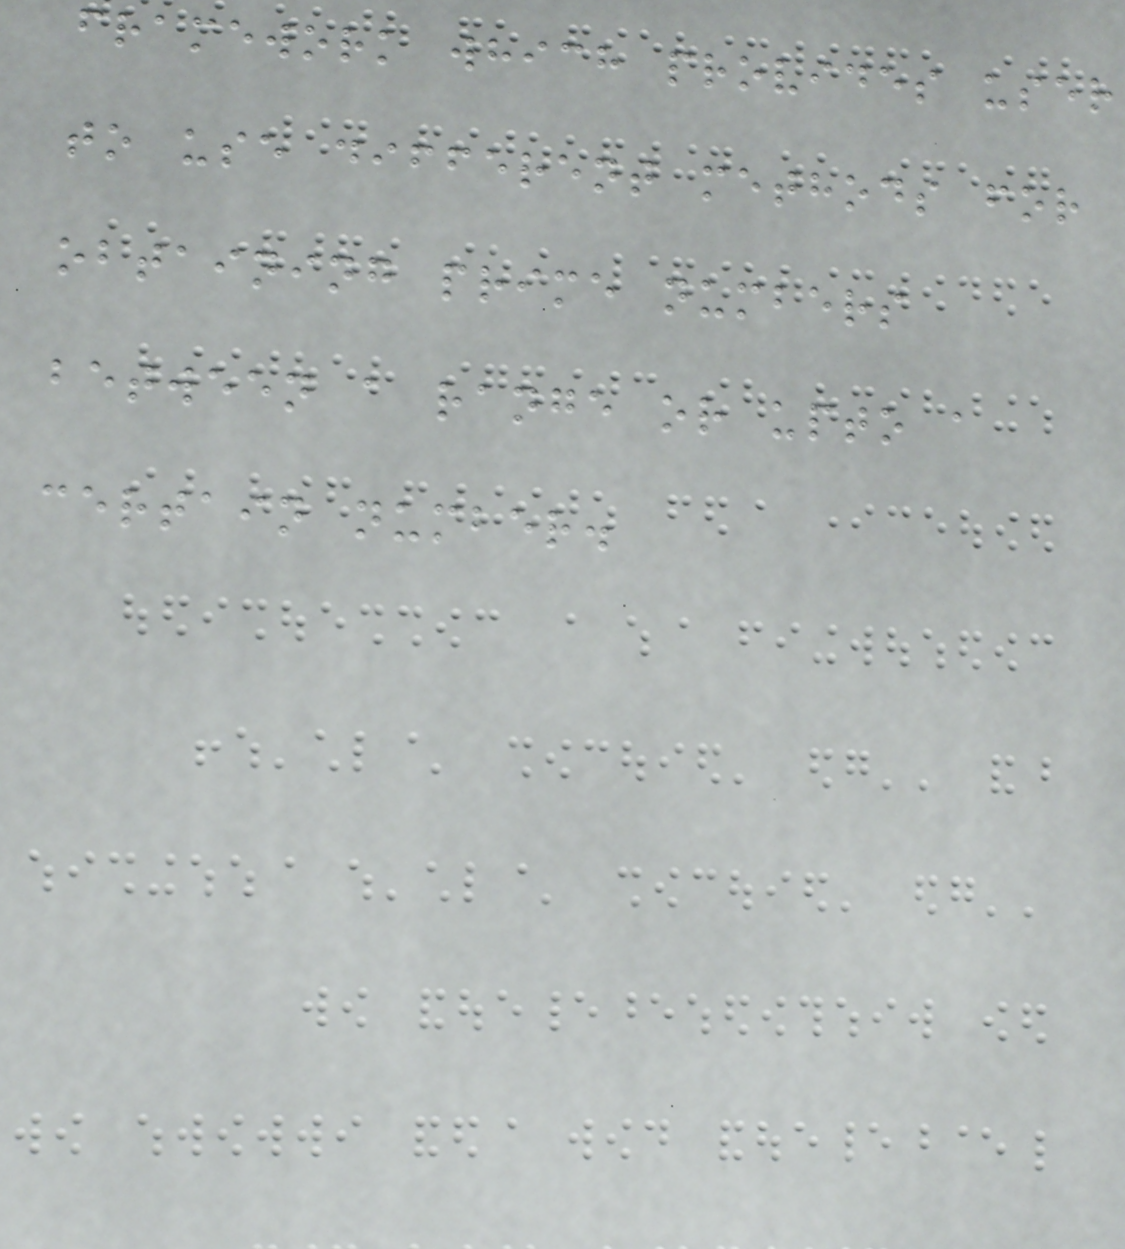framework which provides user
to use different methods for
obtaining prime numbers
between a range or upto a
certain number.
